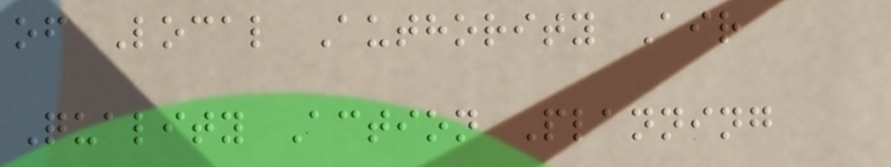of Local Authority Air
Quality Action Planning
